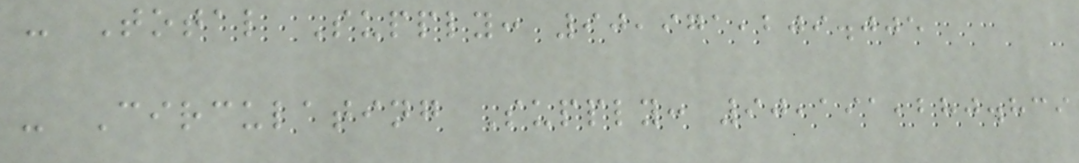- Total Supply: 90,971,209.005
- Circulating Supply: 90,191,280.839
